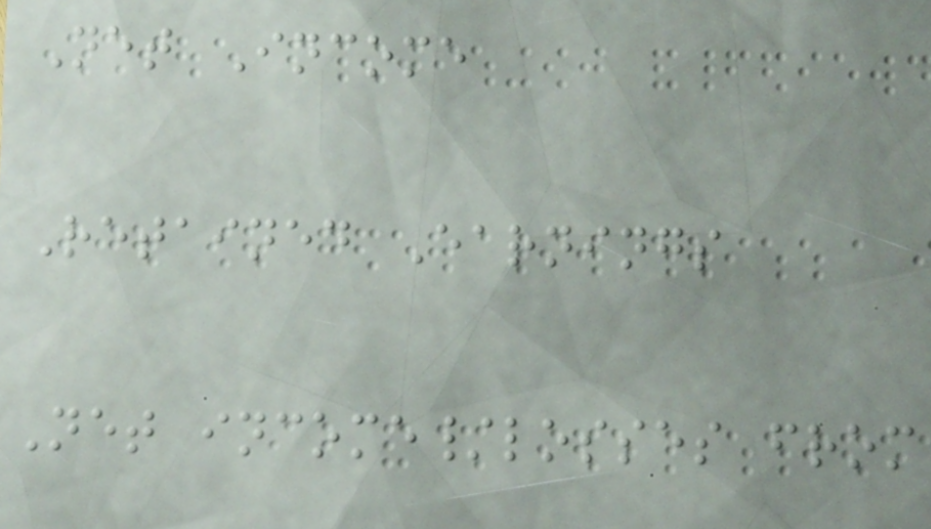Net Income
Retained Earnings
Net income/losses from
